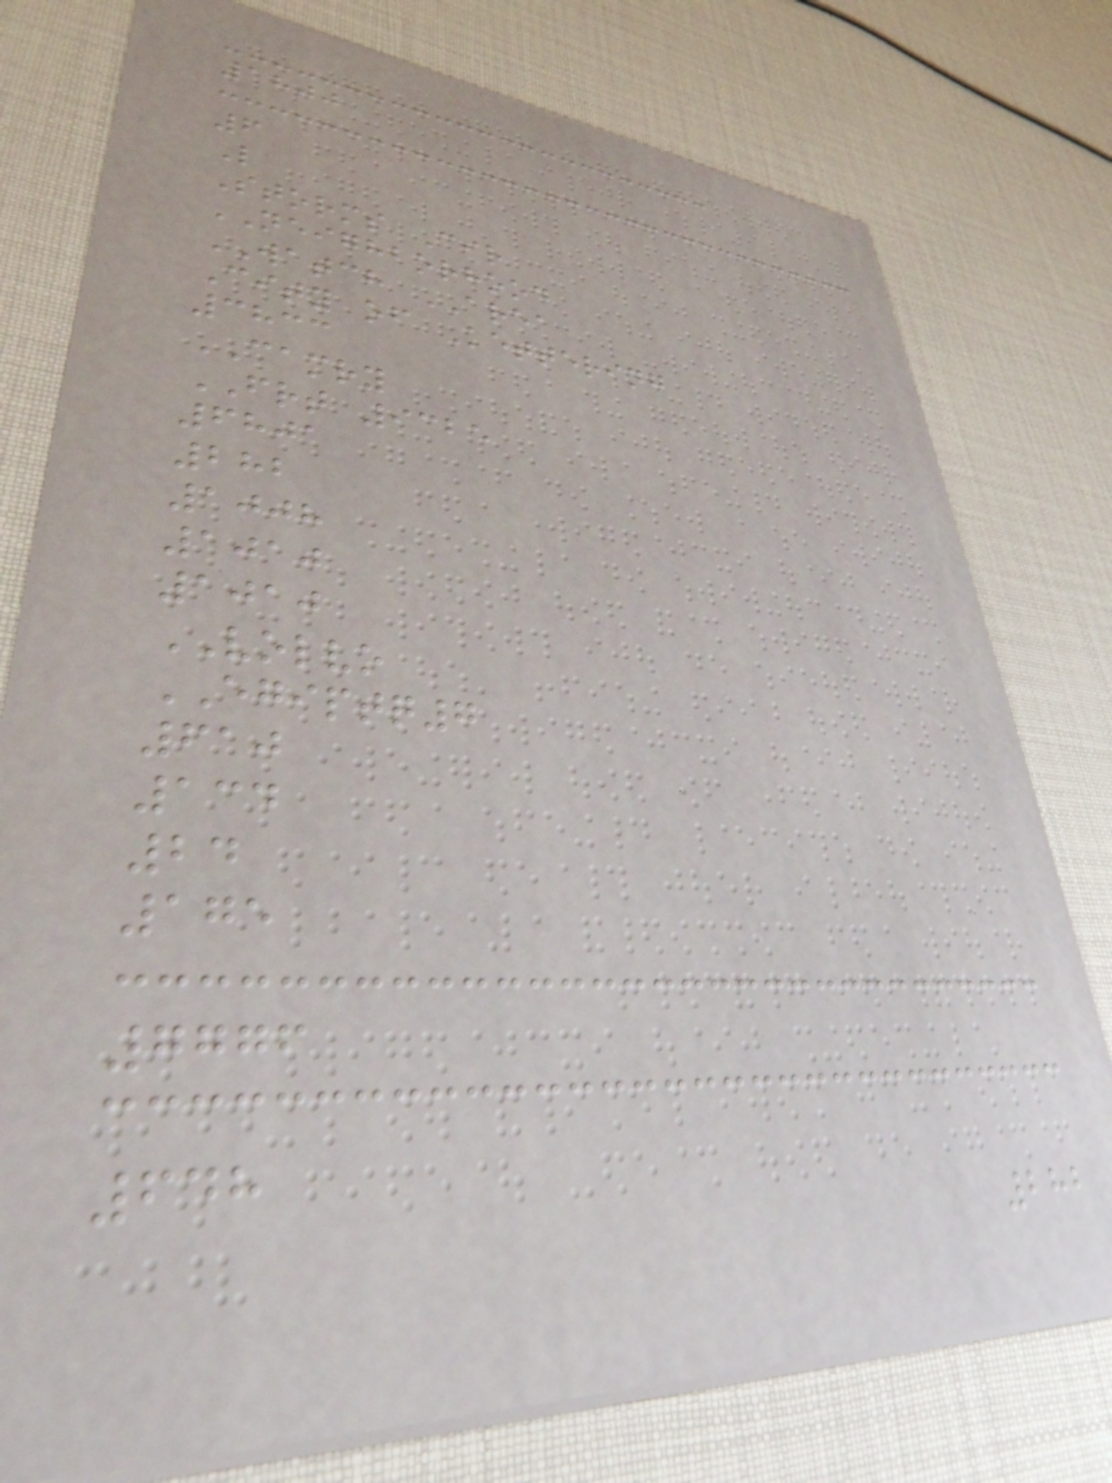1800
6
L
Storms Cir
NEIGHBORHOOD
WATCH AREA
City of Kettering
3833
CAMRY
FRT 9325
6801
282
1008
1010
1010
VOLVO
EGIPTQ7
610
134
24
175
7776
648
282
